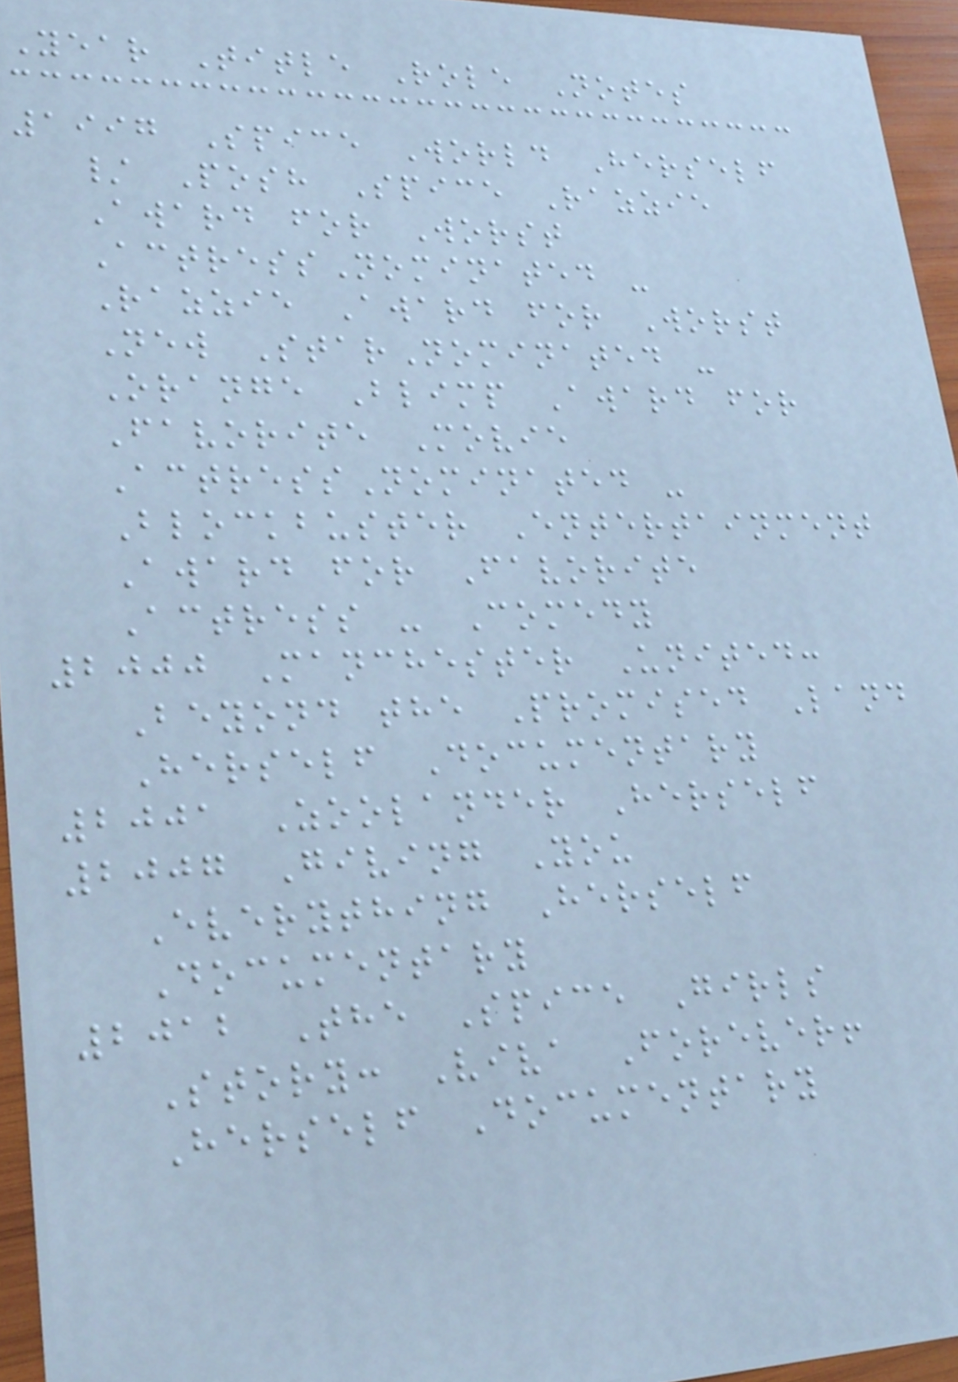Year Title Role Notes
1997 Spice World Herself
/ Posh Spice Razzie
Award for Worst
ActressNominated -
Razzie Award for Worst
New StarNominated -
Orange Blimp Award for
Favorite Movie
ActressNominated -
Blockbuster Entertainment
Award for Favorite
Actress - Comedy
2000 Manchester United:
Beyond the Promised Land
Herself Documentary
2001 Zoolander Herself
2007 Giving You
Everything Herself
Documentary
2012 The Spice Girls
Story: Viva Forever!
Herself Documentary
